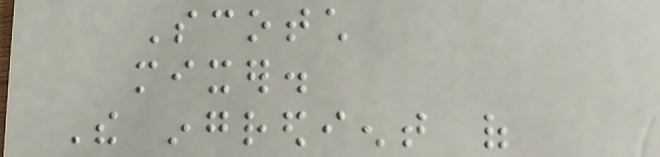Scotch
mixer.
The ingredient of
